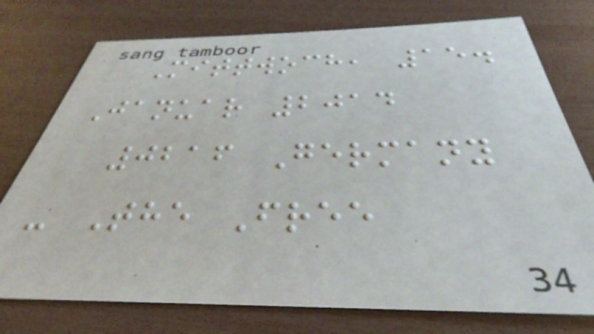Mittwoch, 15.
Januar 2014
0216 Germany
- The Free
